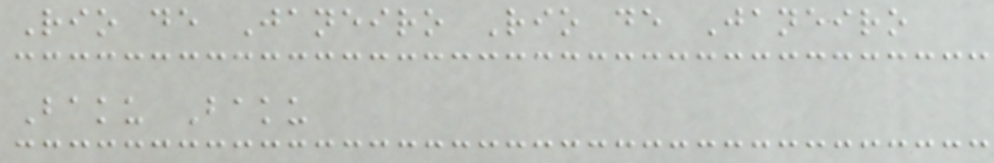Rio de Janeiro Rio de Janeiro
Baku Baku
